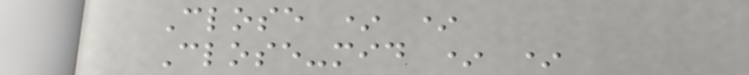Close * *
Close-mid * *
